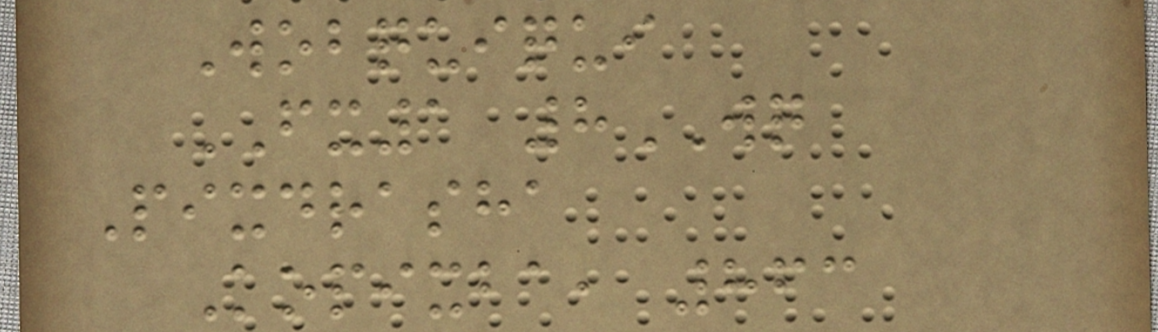Wobquiqui
FX1 8WQ
Pixdrasha
Kopixba, 863
